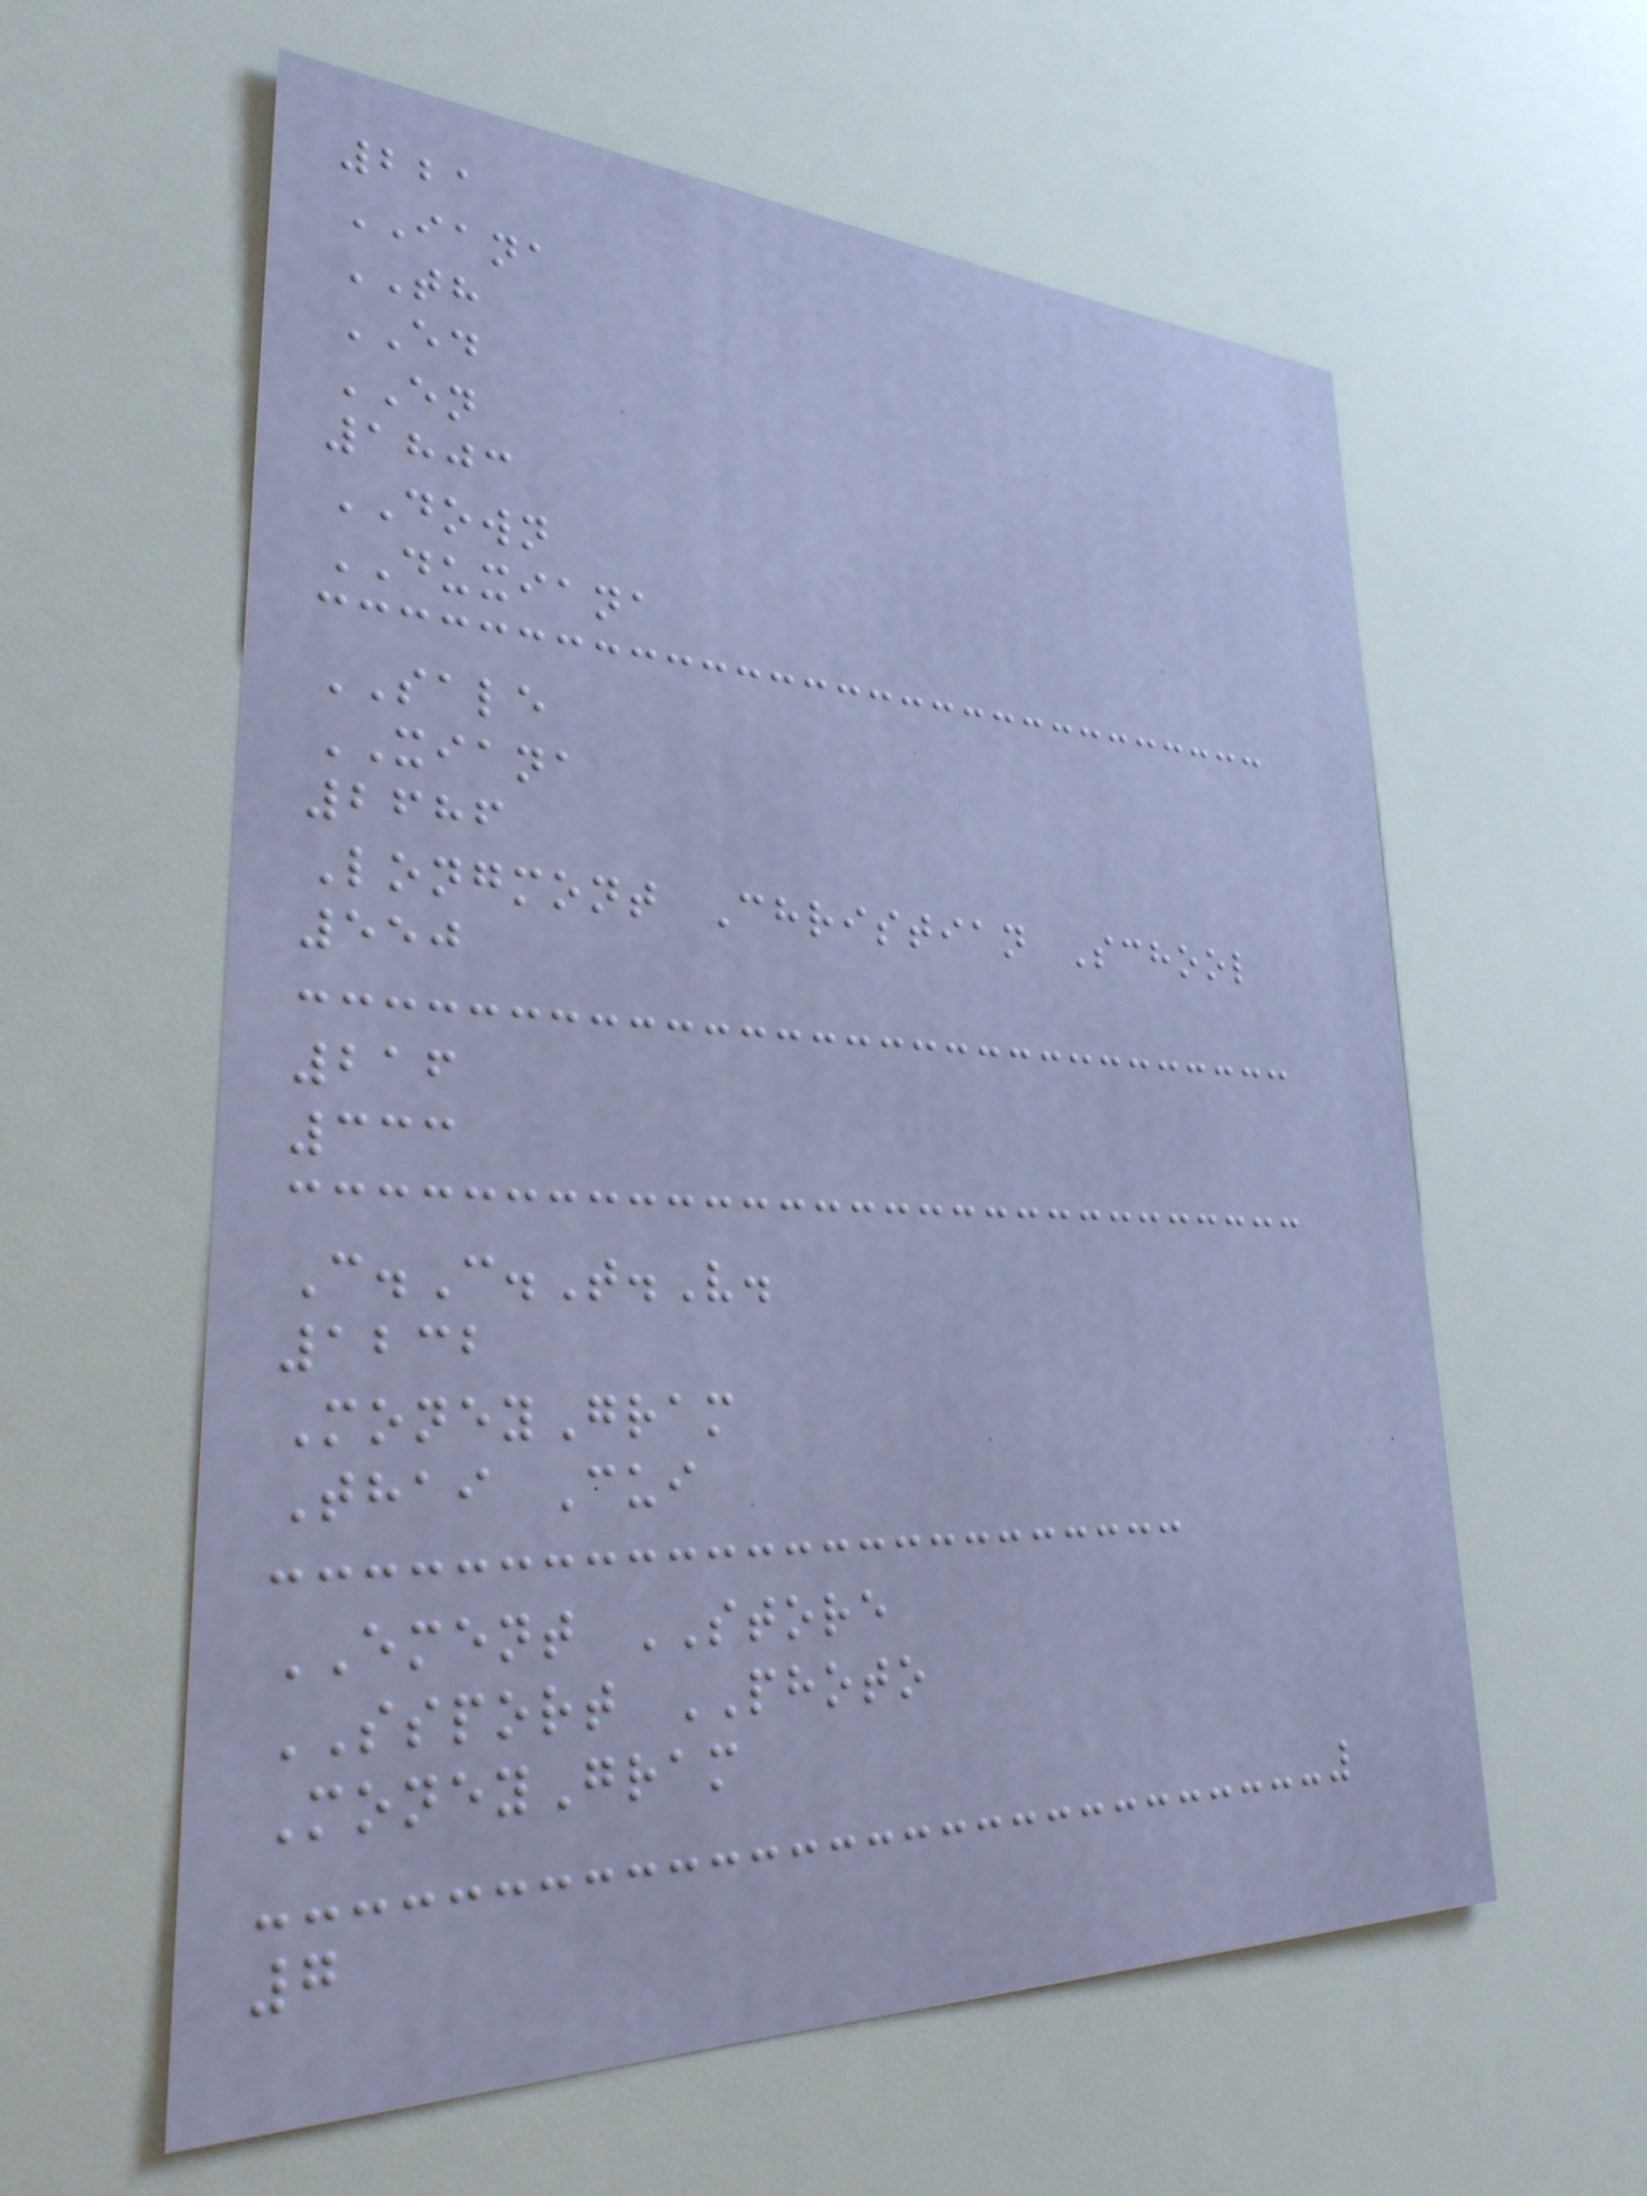221
IANA
TH
ED
EN
1803
DOWN
DUXIANA
SALE
XIANA
2686
Longmont Christian School
550
216
333
C.C.T.V.
1232
MoneyGram
Thai Cui
EMENT STORE
SSPORT PHOTO
MoneyGram
7
